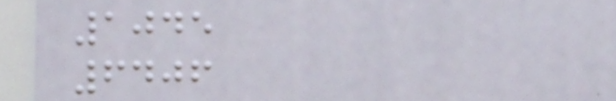1045
6406
